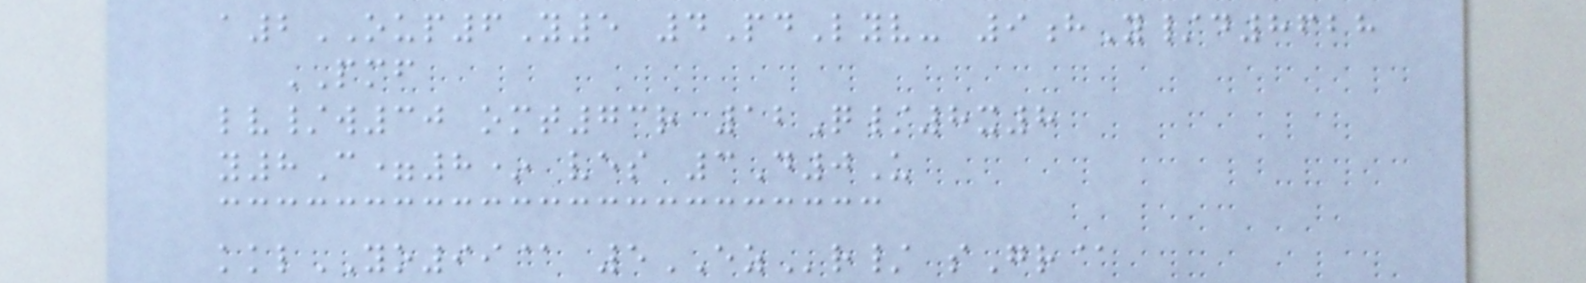a2OUP6Y5 4PdLyv- 9hY/d8628
PMF
lv/w30 omt73r 12Q/8x8
y8C=8* ves 3D0U
kklYO99@ 5EZr/ sGr@
